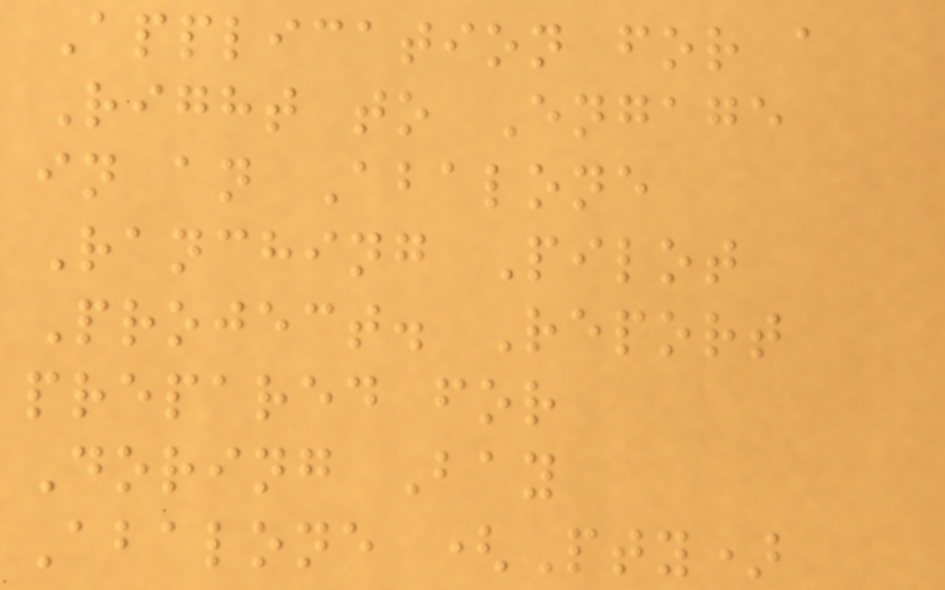Application for a
Right to Engage
in an Abalone
Ranching Pilot
Project. Report
prepared for
Doring Bay
Abalone (Pty)
